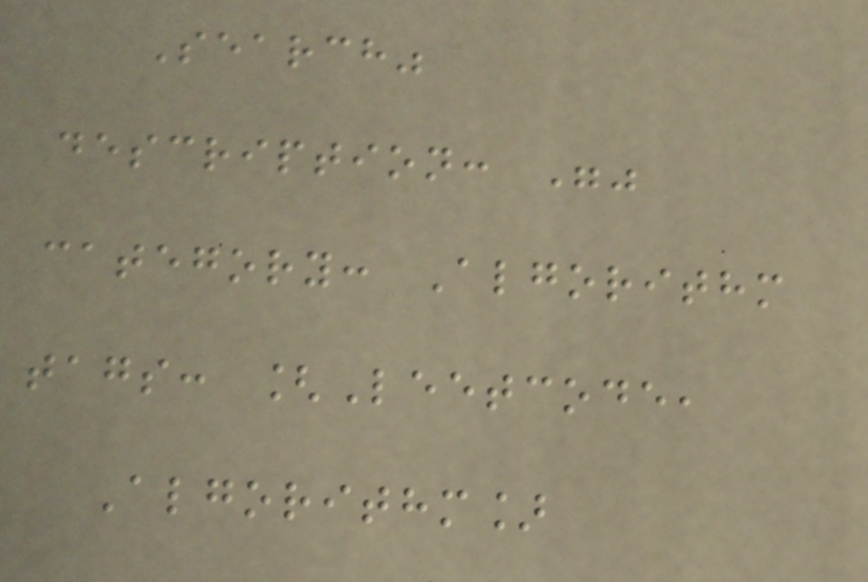Search"
description: ""
category: Algorithm
tags: [Leetcode,
Algorithm]
